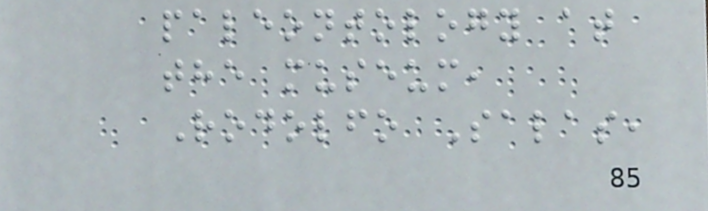paleontology at
the museum,
Rodolfo Salas,
